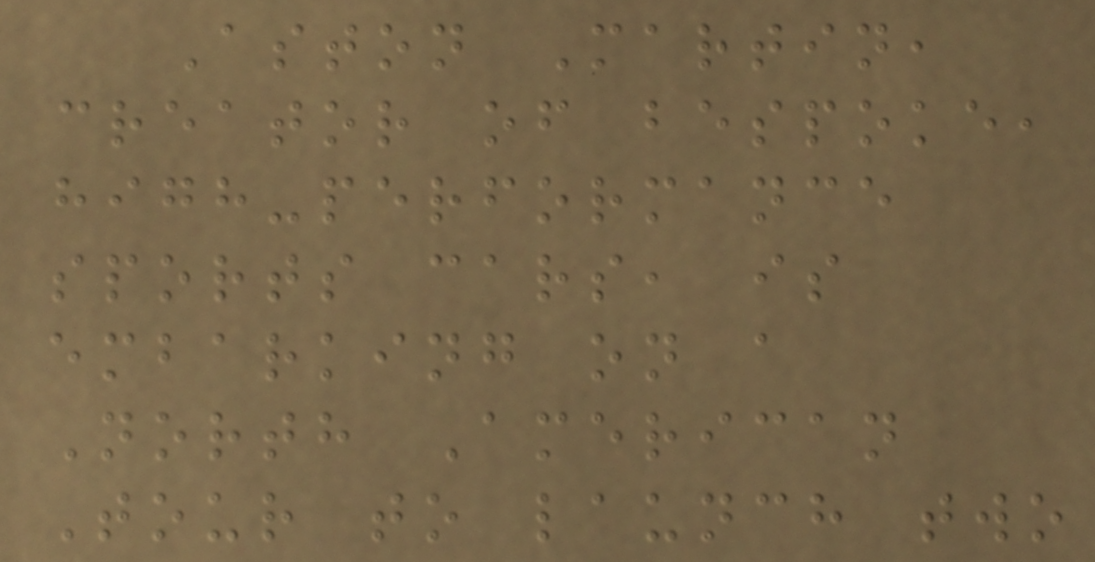Aston Martin,
creator of bespoke,
high-performance
sports cars, is
embarking on a
North American
Tour to launch two
